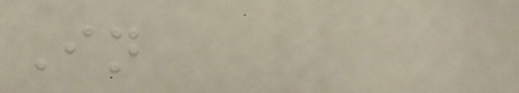In
